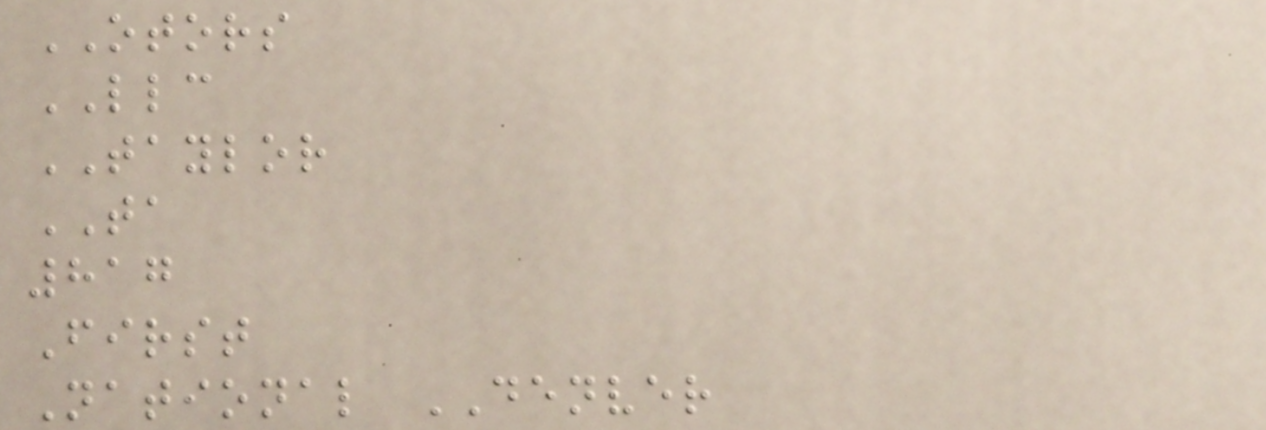OTORS
LLC
TAYLOR
TA
817
First
National DENVER
